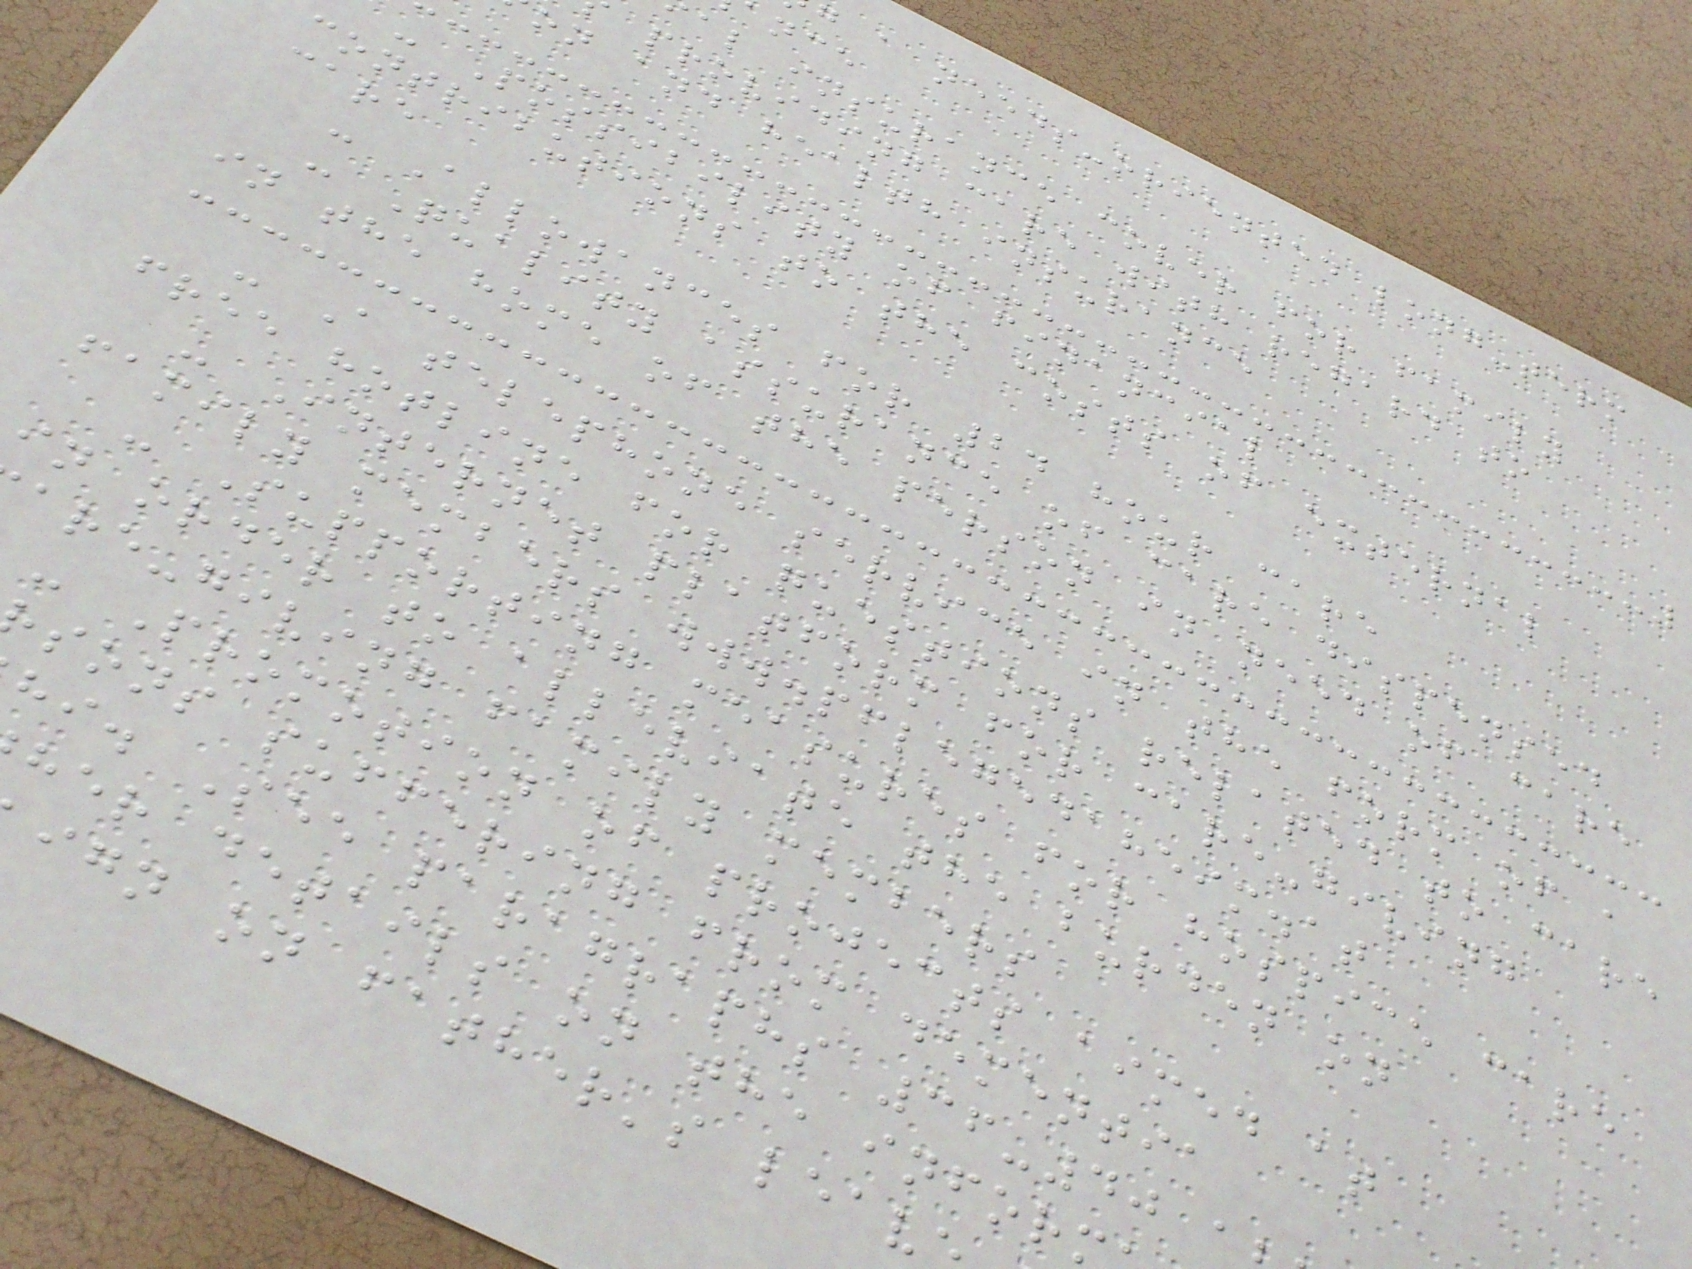g a needs-oriented long-term
al insurance cover for family
providing care with regard to
on and health insurance
- Possibility of financial
contributions to the costs of external
care
- Allowances for 24 hour care
- Quality assurance of care dispensed
in the home of the person in need of care
- A telephone service in the form of a
free hotline for questions related to care
- Internet platform for care-giving
family members www.pflegedaheim.at
- Supporting measures for hospice care
in order to alleviate the burden on
are-giving family members
- Promotion of projects aimed at
sons suffering from dementia
hi. See paragraphs 36-40 a
her details on the infor
ign on father's leav
